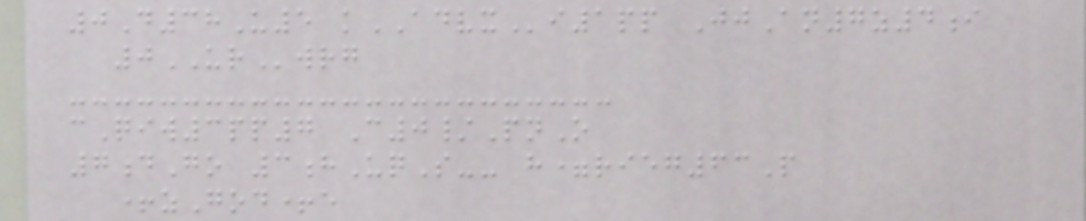0D38U5 kADVXi1pp JjAn7z4i
0URwrg
cQiw3pp7 C0/PnO
7dGo 3hUqS-- h=rieg63P
+zGod+e
